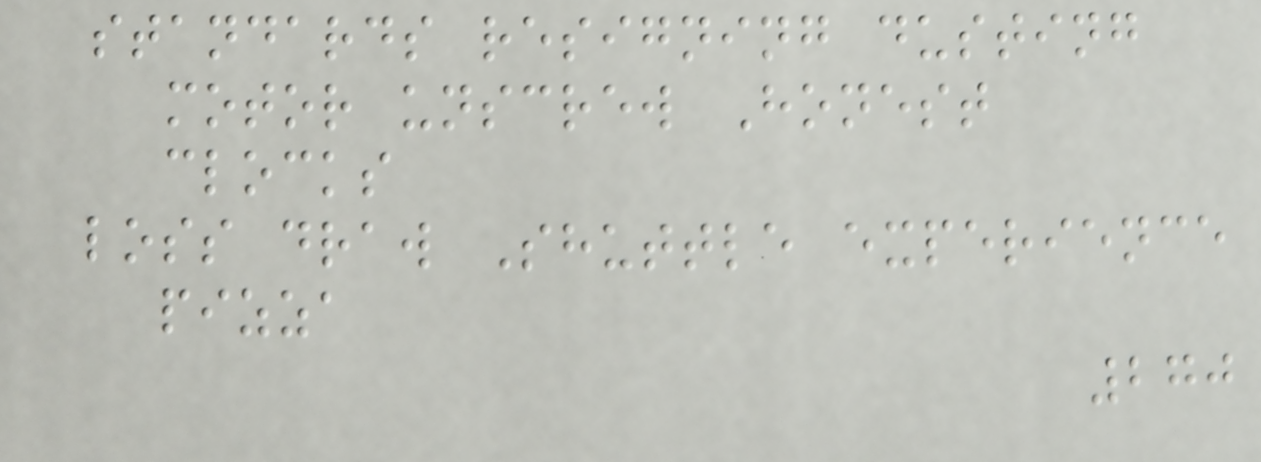standards resigning dusting
motor unscrew Honest
clocks
loss draw Shuttle experience
pizza
270
